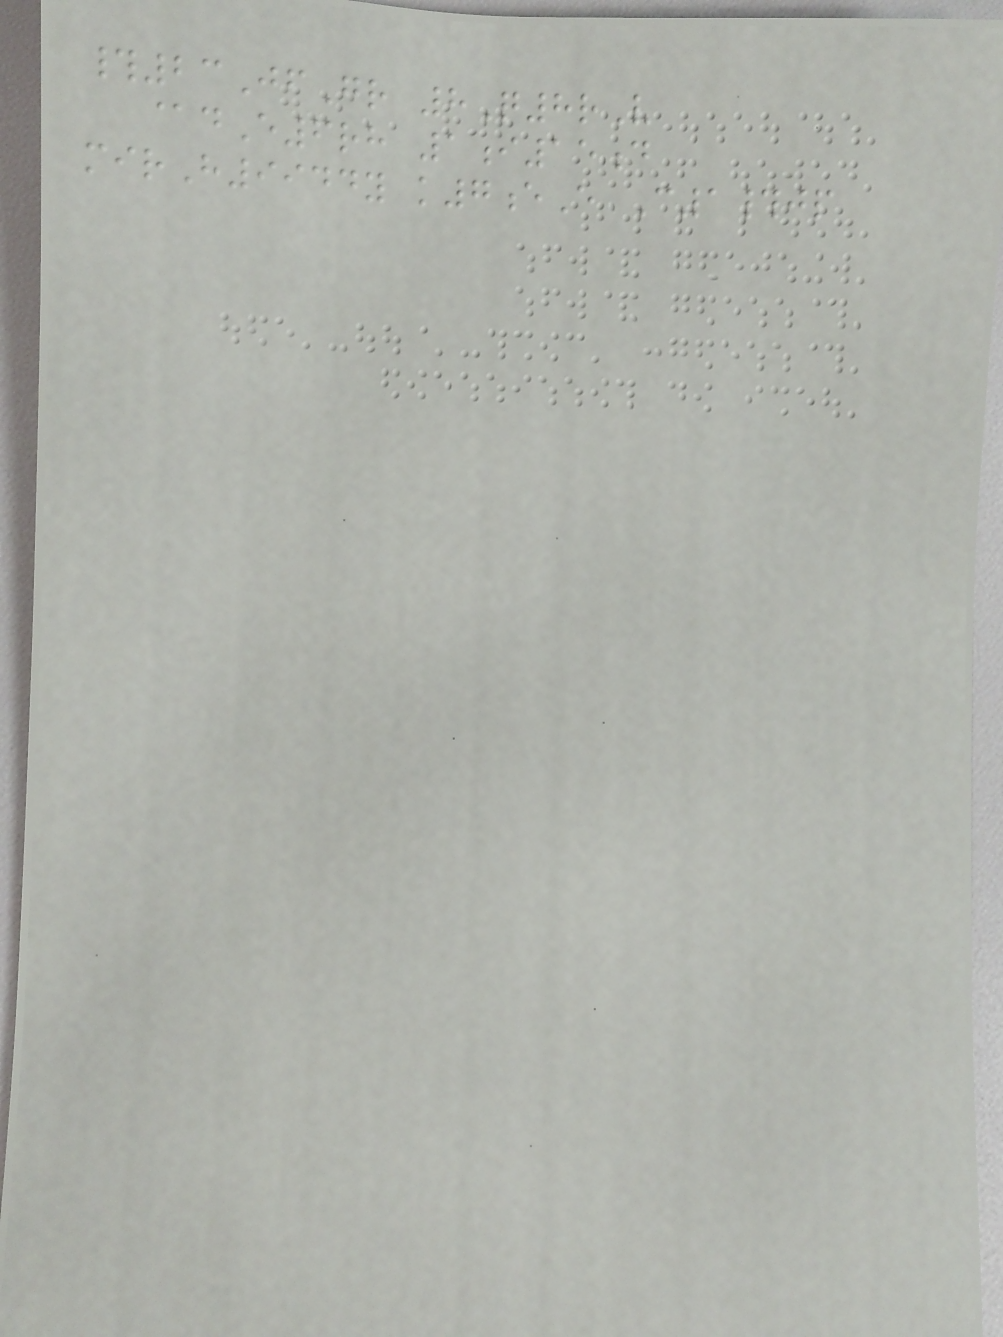#23JfGr 8Q8rV
@dE6rh 1i15d
mirH9944y k7eE C1#jp
